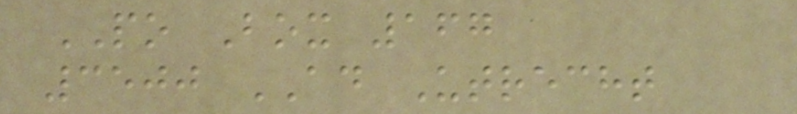PO Box 167
3500 AD Utrecht
